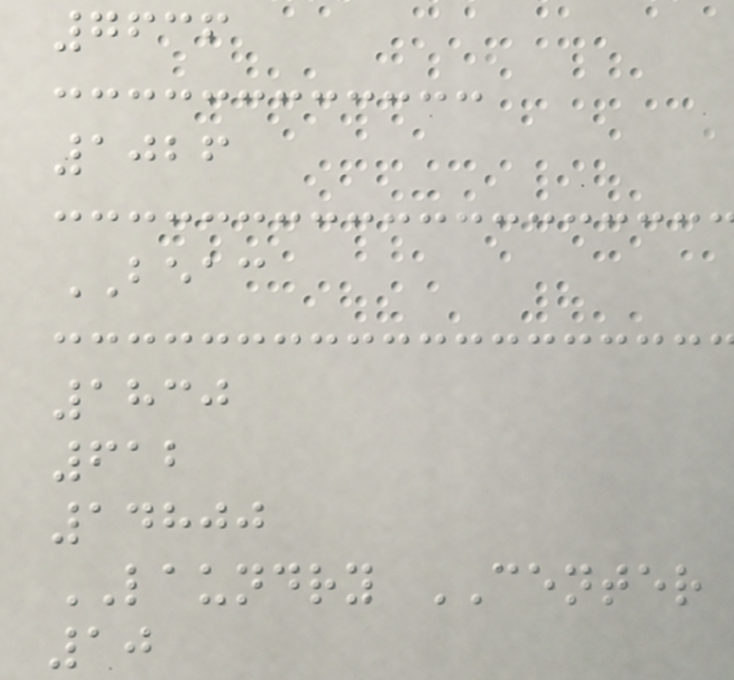7636
1026
BEAC
1830
612
14800
LAUNDRY CENTER
10
